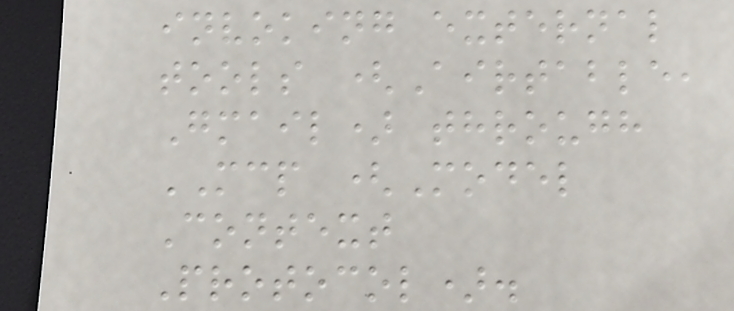invoking external
tools (Airtable,
Gmail) through
MCP (Model
Context
Protocol).
